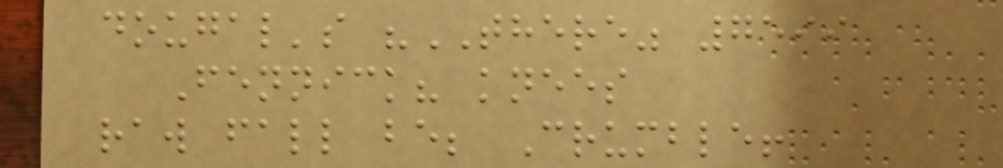dougal's "THERE" 7599
Fennick? knees
raw fall be; Crumble!
